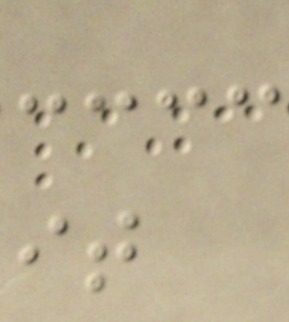it
